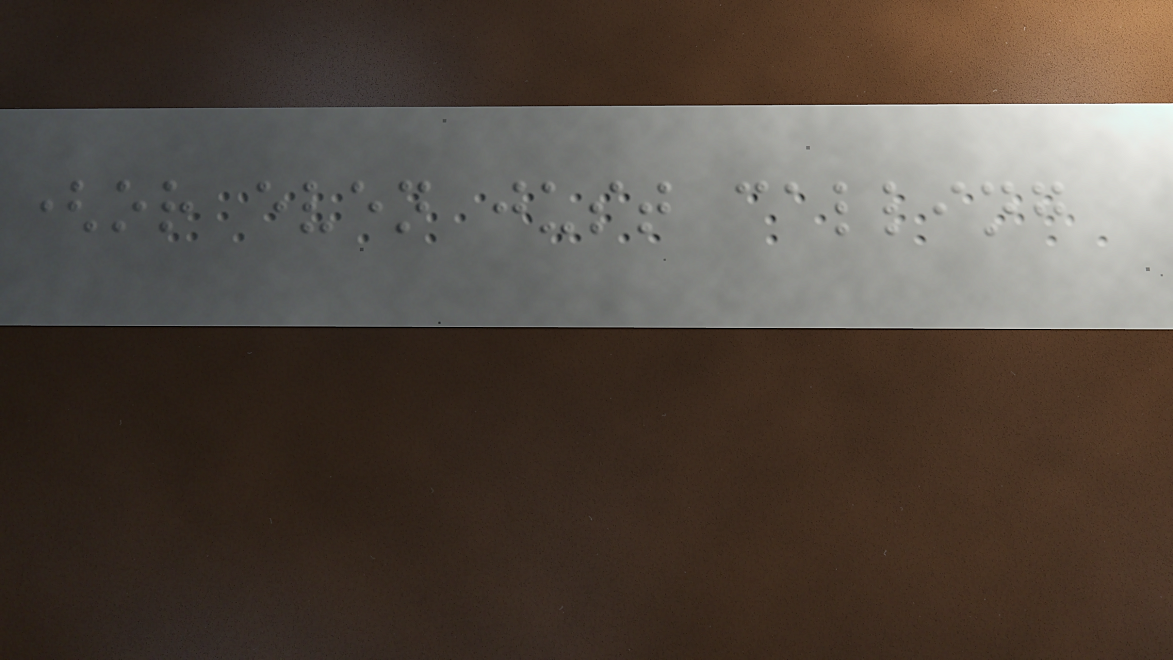(or even just calling
